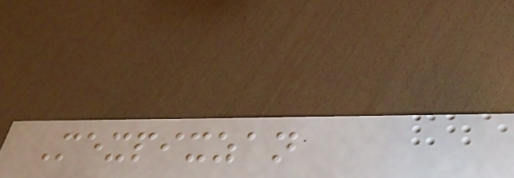Mexpixzan
